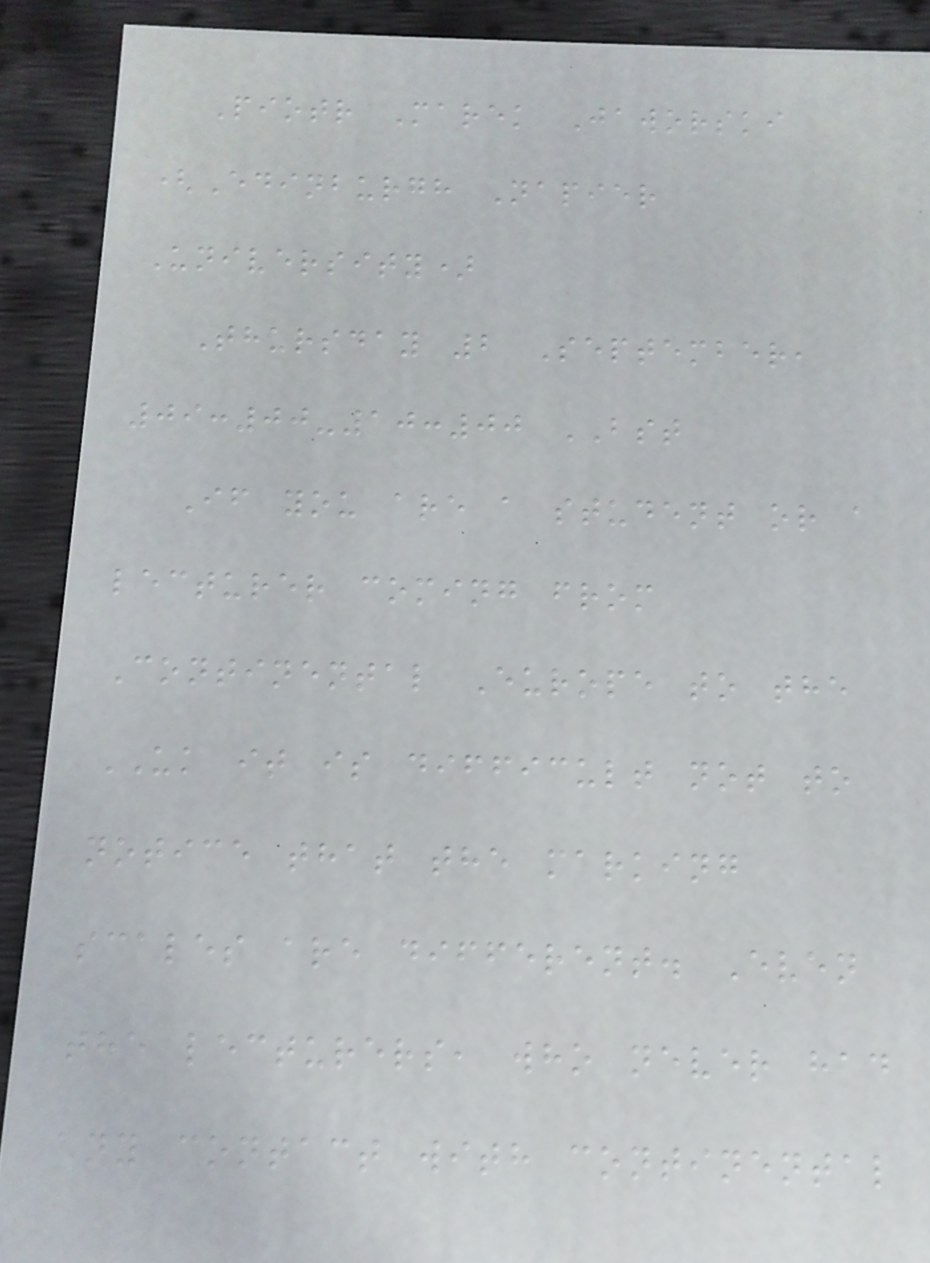Piotr Marek Jaworski
(Edinburgh Napier
University)
Thursday 2 September,
09:00-10:00 BST
If you are a student or a
lecturer coming from
Continental Europe to the
UK it is difficult not to
notice that the marking
scales are different. Even
the lecturers, who never had
any contact with continental
